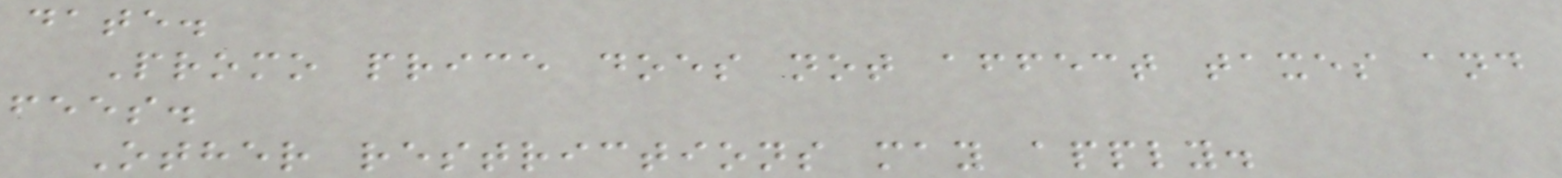date.
Promo price does not affect taxes and
fees.
Other restrictions may apply.
